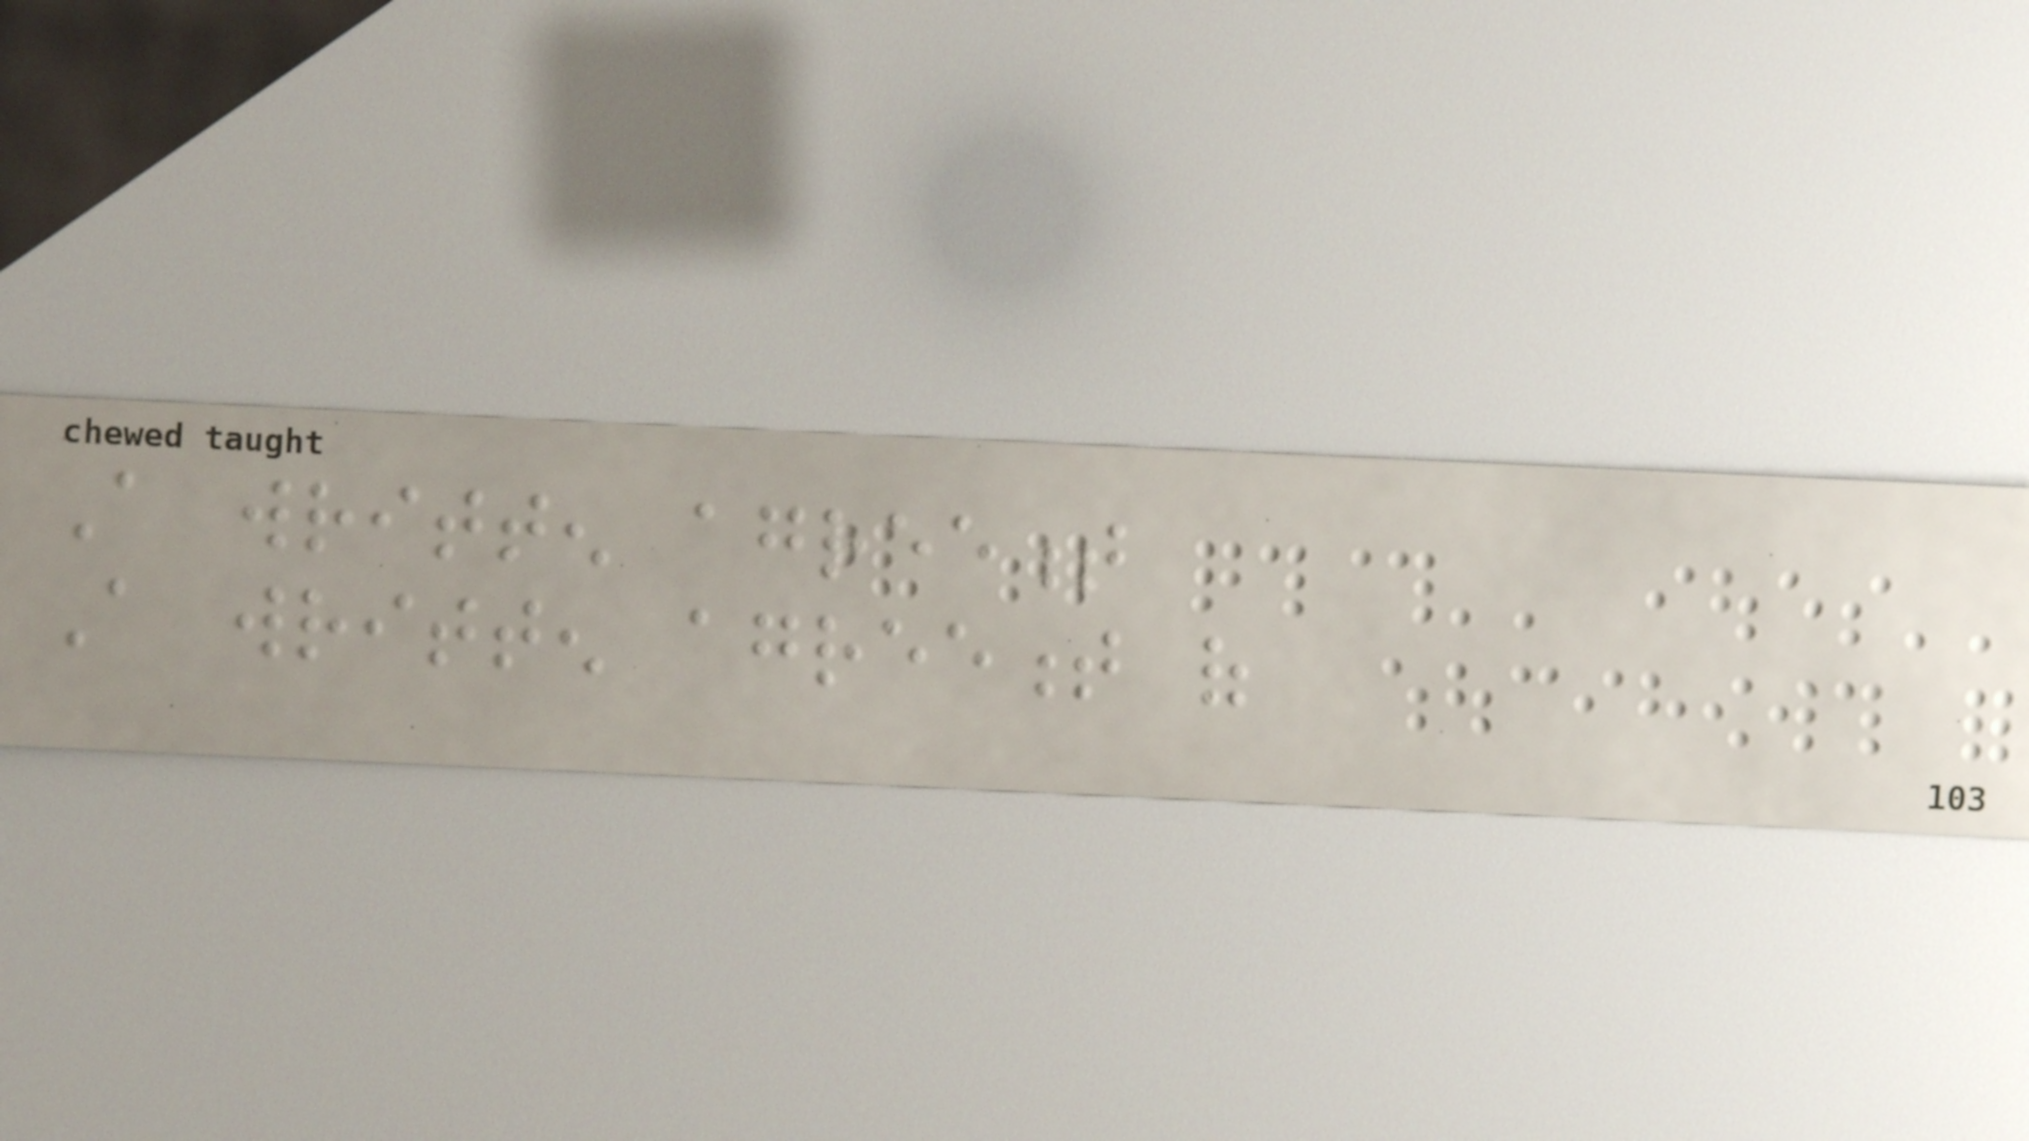A written agreement
A written agreement of
